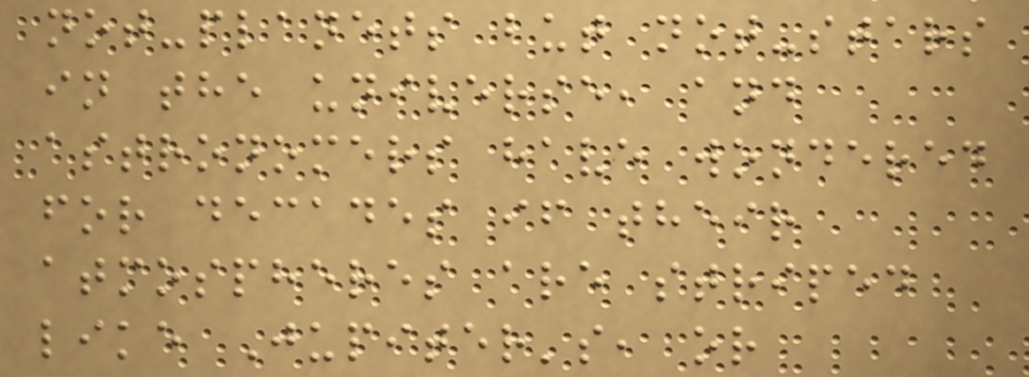not-planets but not-stars
in the universe, and
astronomers have wondered
for decades if their
atmospheres are striped
like Jupiter's, or
